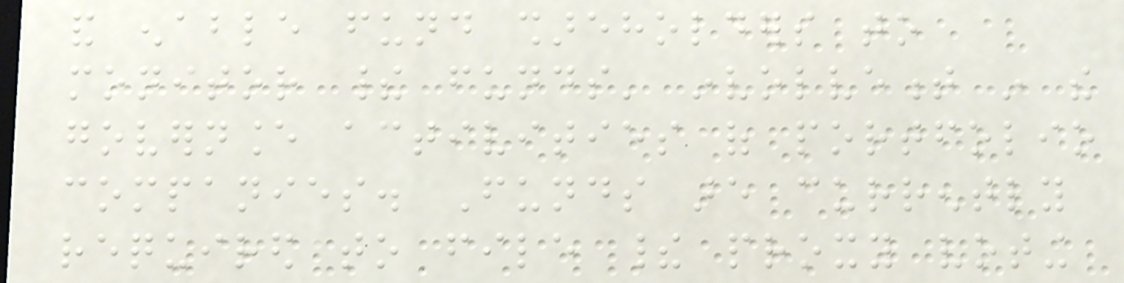and enable fund shareholders to
monitor their funds' involvement in the
governance activities of portfolio
companies. Funds are currently
required to file their proxy voting
